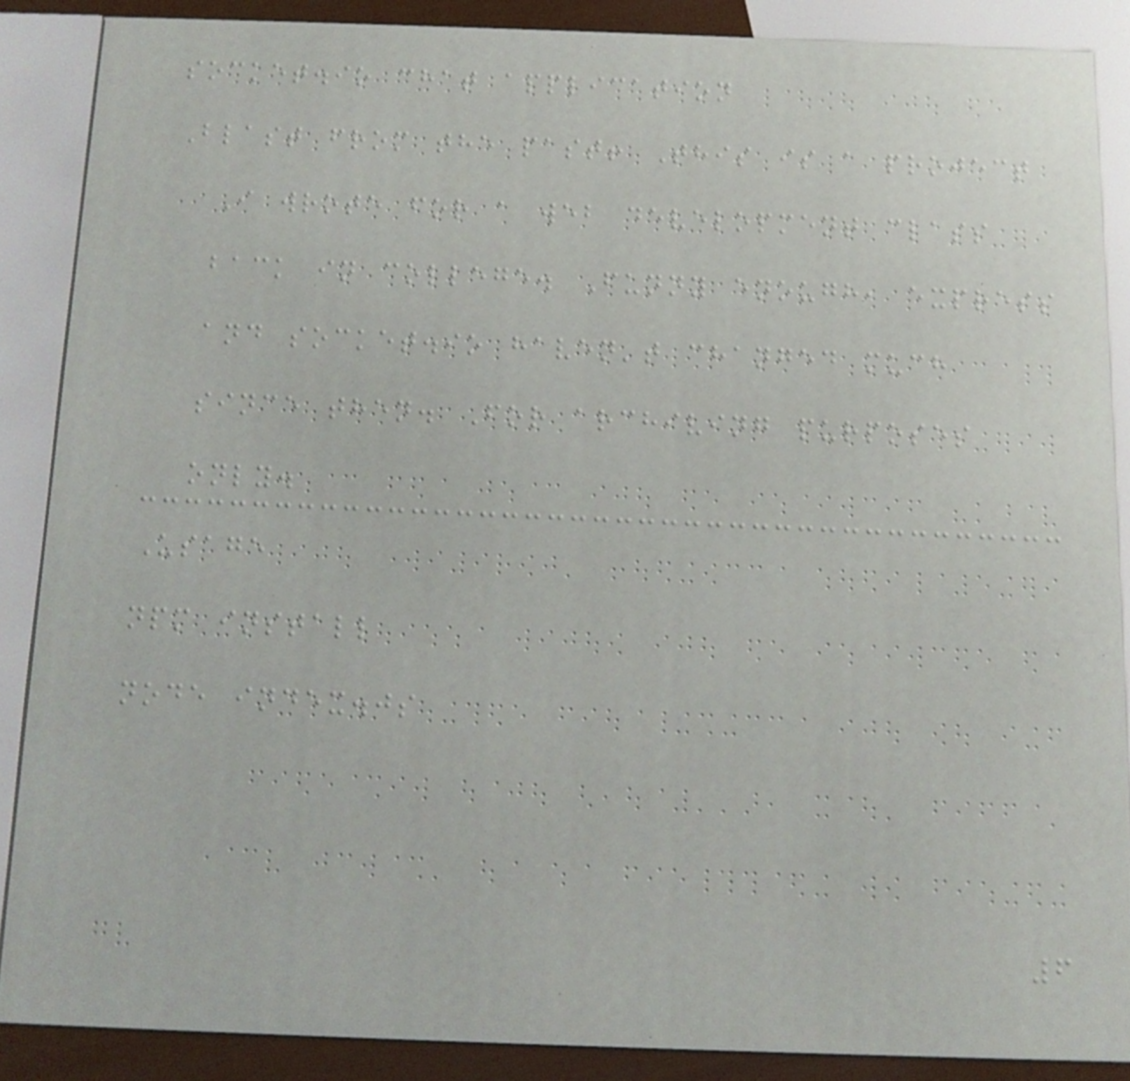socket.io chat application
Blast from the past! This is a project
I wrote for a web development class
back in college. Funny enough, express
and socket.io haven't changed much
since then. For archiving purposes
only.
Usage
npm install
node index.js
6
